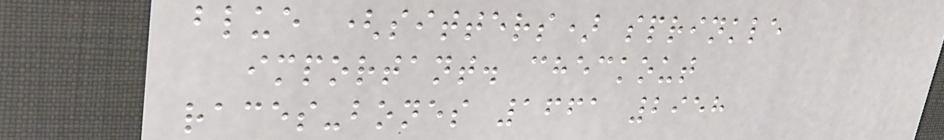blue (sitters) sprinkle
important. checkout
races-bones 1661 2958
